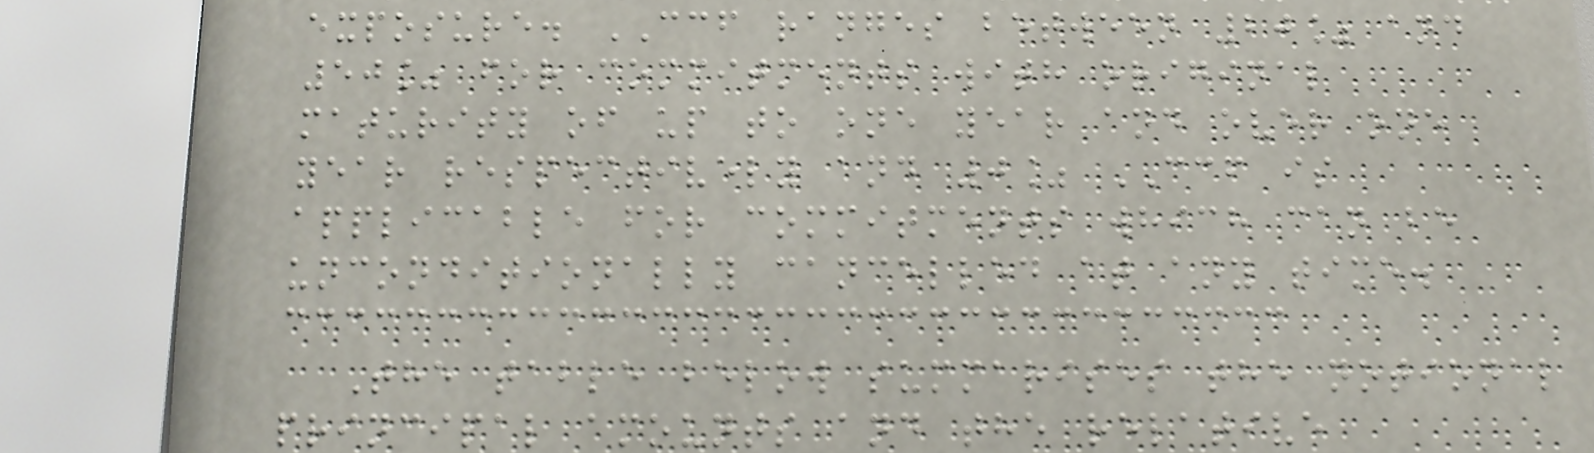exposure. CCF ranges between 20% and
50% for commitments with original
maturity of up to one year and over one
year respectively and 0% CCF is
applicable for commitments which can be
unconditionally cancelled at any time.
The table below summarises the notional
principal amounts and the relative
